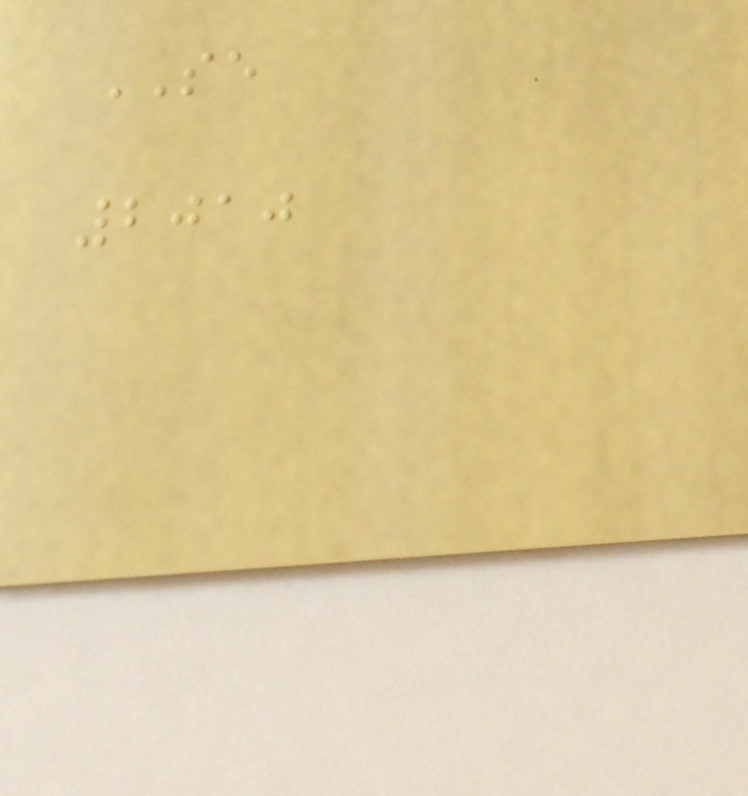SE
2010
